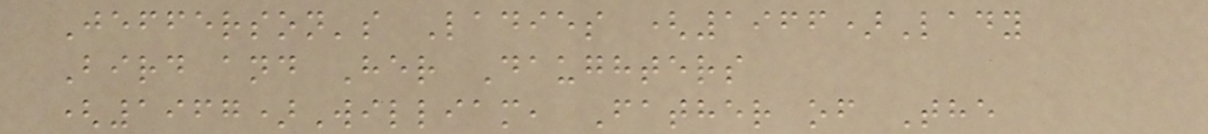Jefferson's Ladies (1966)Lady
Bird and Her Daughters
(1967)William, Father of The
